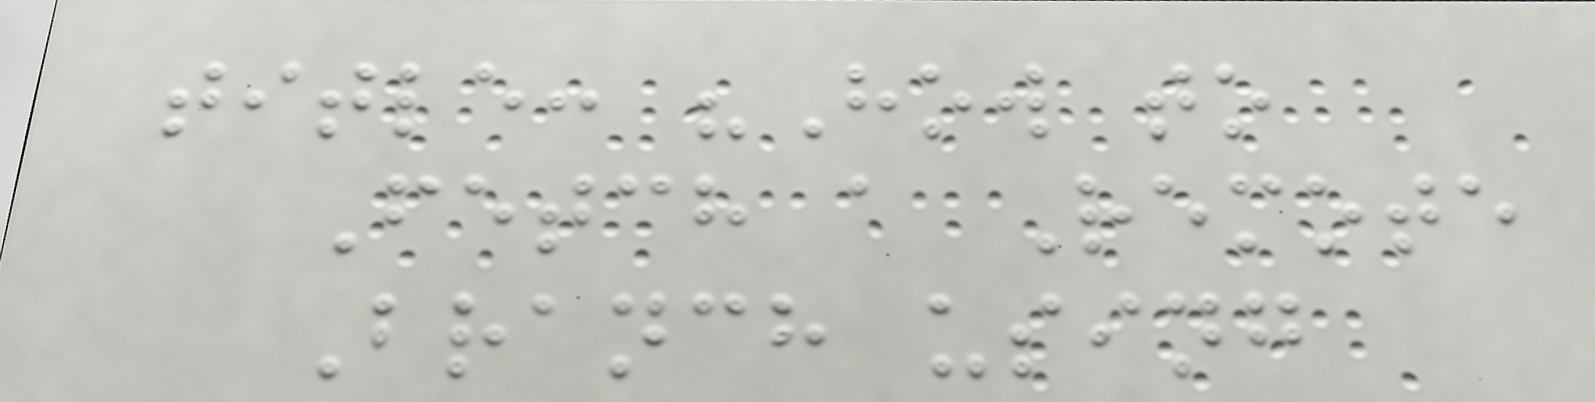title: "How to
Fetch a Remote
Branch using
